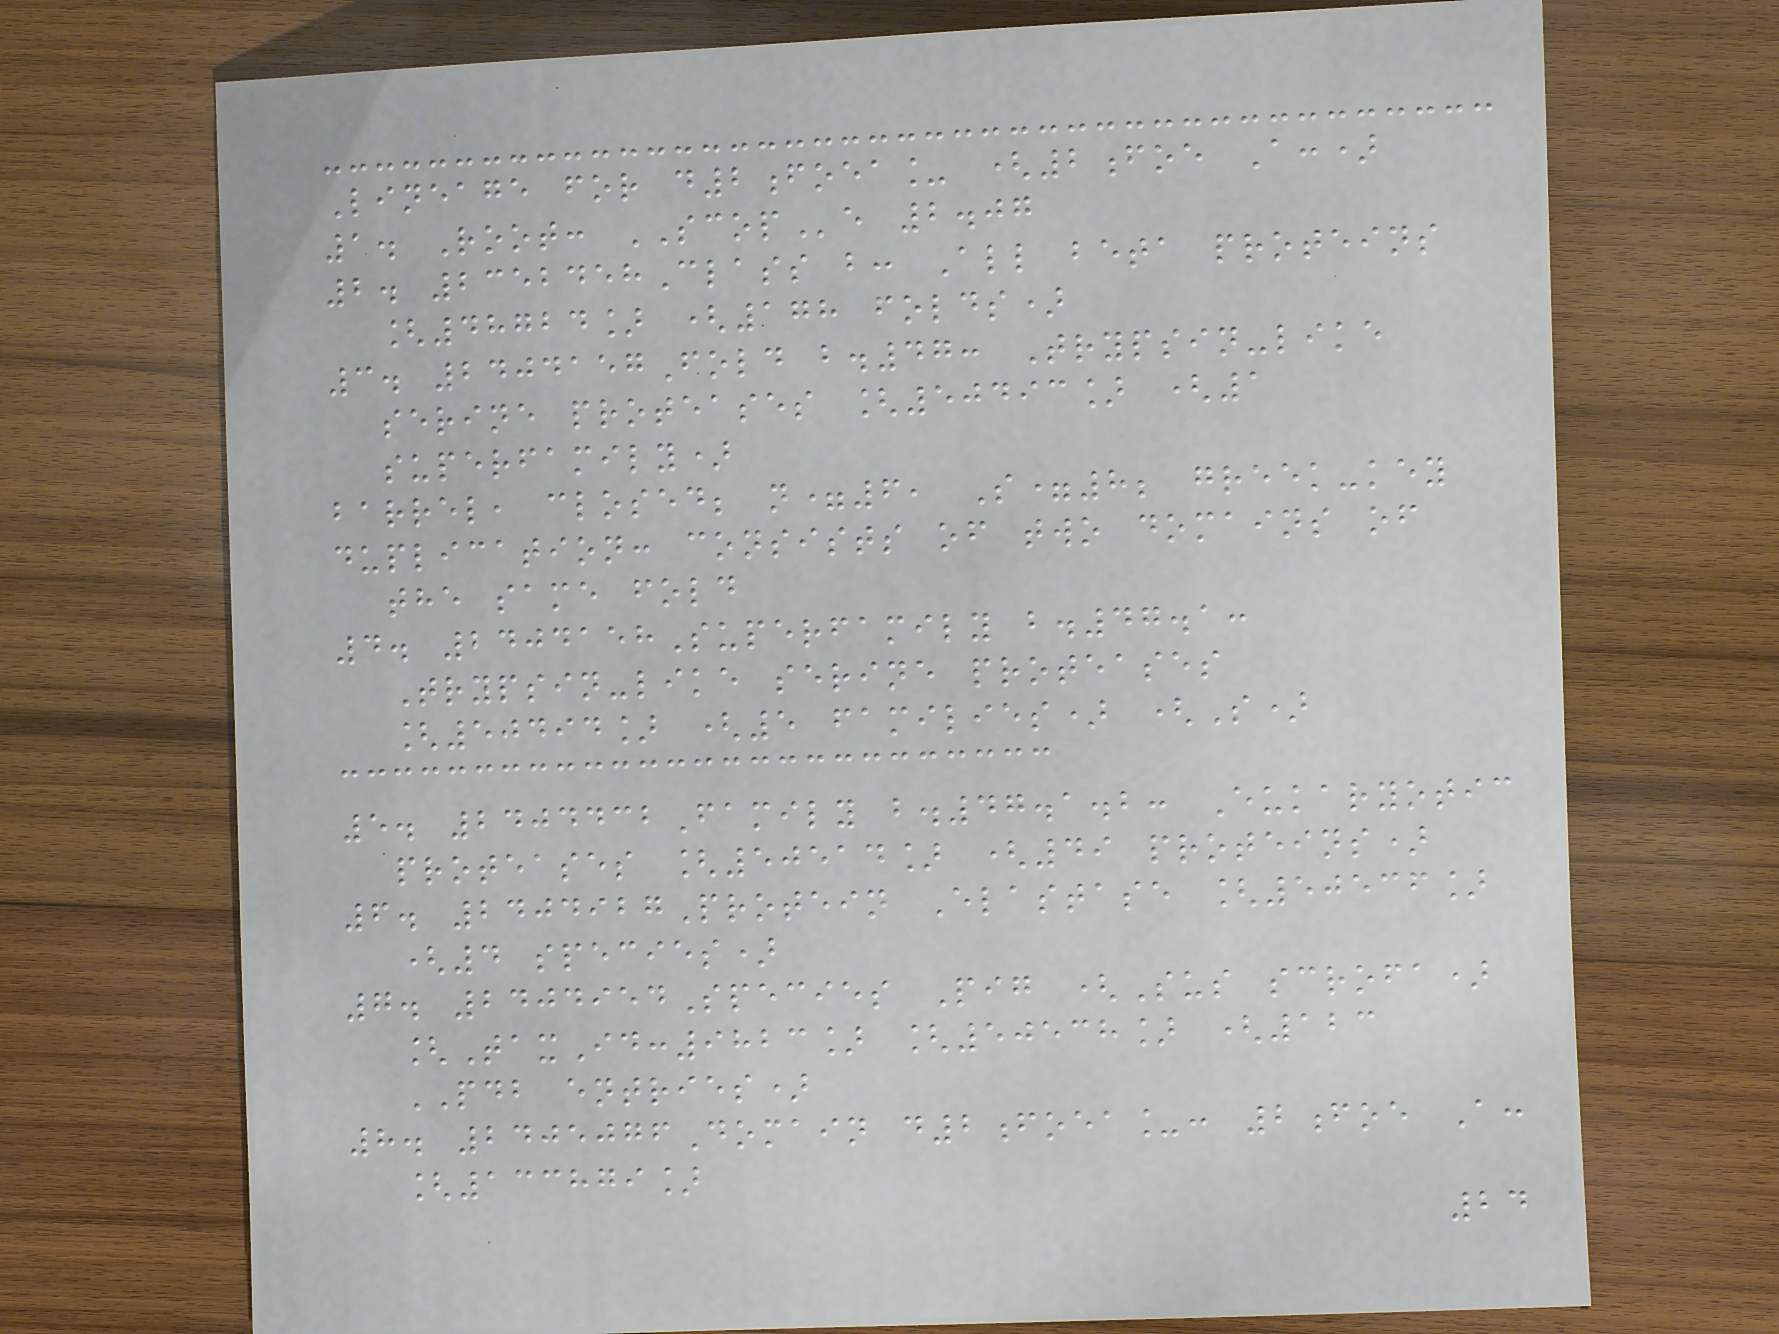Lineage for d2foea_ (2foe A:)
1. Root: SCOPe 2.07
2. 2352458Class b: All beta proteins
[48724] (178 folds)
3. 2404157Fold b.47: Trypsin-like
serine proteases [50493] (1
superfamily)
barrel, closed; n=6, S=8; greek-key
duplication: consists of two domains of
the same fold
4. 2404158Superfamily b.47.1:
Trypsin-like serine proteases
[50494] (5 families) (S)
5. 2404432Family b.47.1.2: Eukaryotic
proteases [50514] (49 proteins)
6. 2404927Protein Elastase [50536]
(4 species)
7. 2404954Species Pig (Sus scrofa)
[TaxId:9823] [50538] (123
PDB entries)
8. 2405076Domain d2foea_: 2foe A:
[133879]
24
